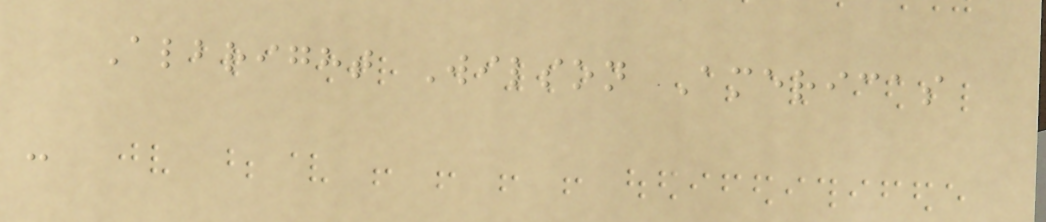Albright Wilson Americas
-
